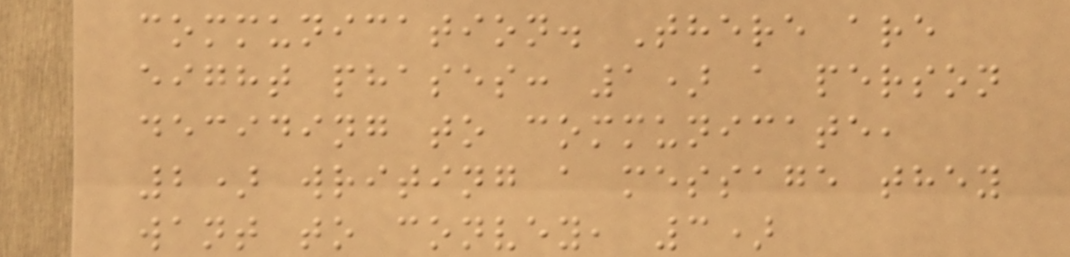communication. There are
eight phases: 1) a person
deciding to communicate,
2) writing a message they
want to convey, 3)
